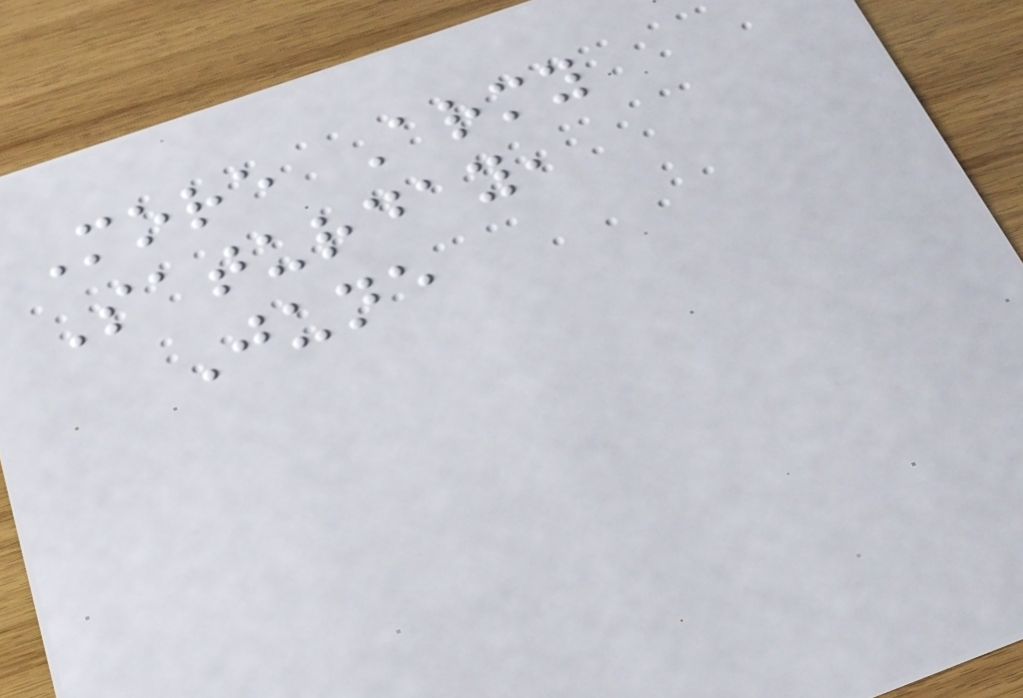More Army
Saturday,
June
